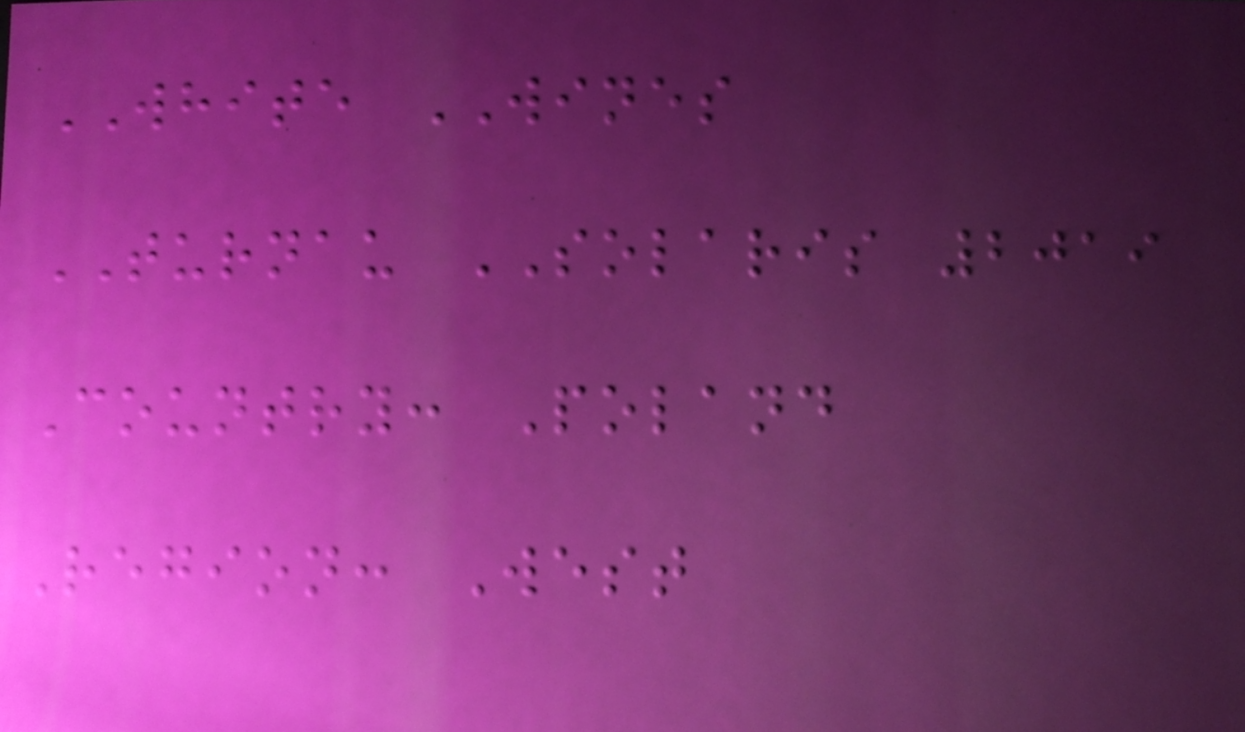WHITE WINES
TURNAU SOLARIS 2019
Country: Poland
Region: West
